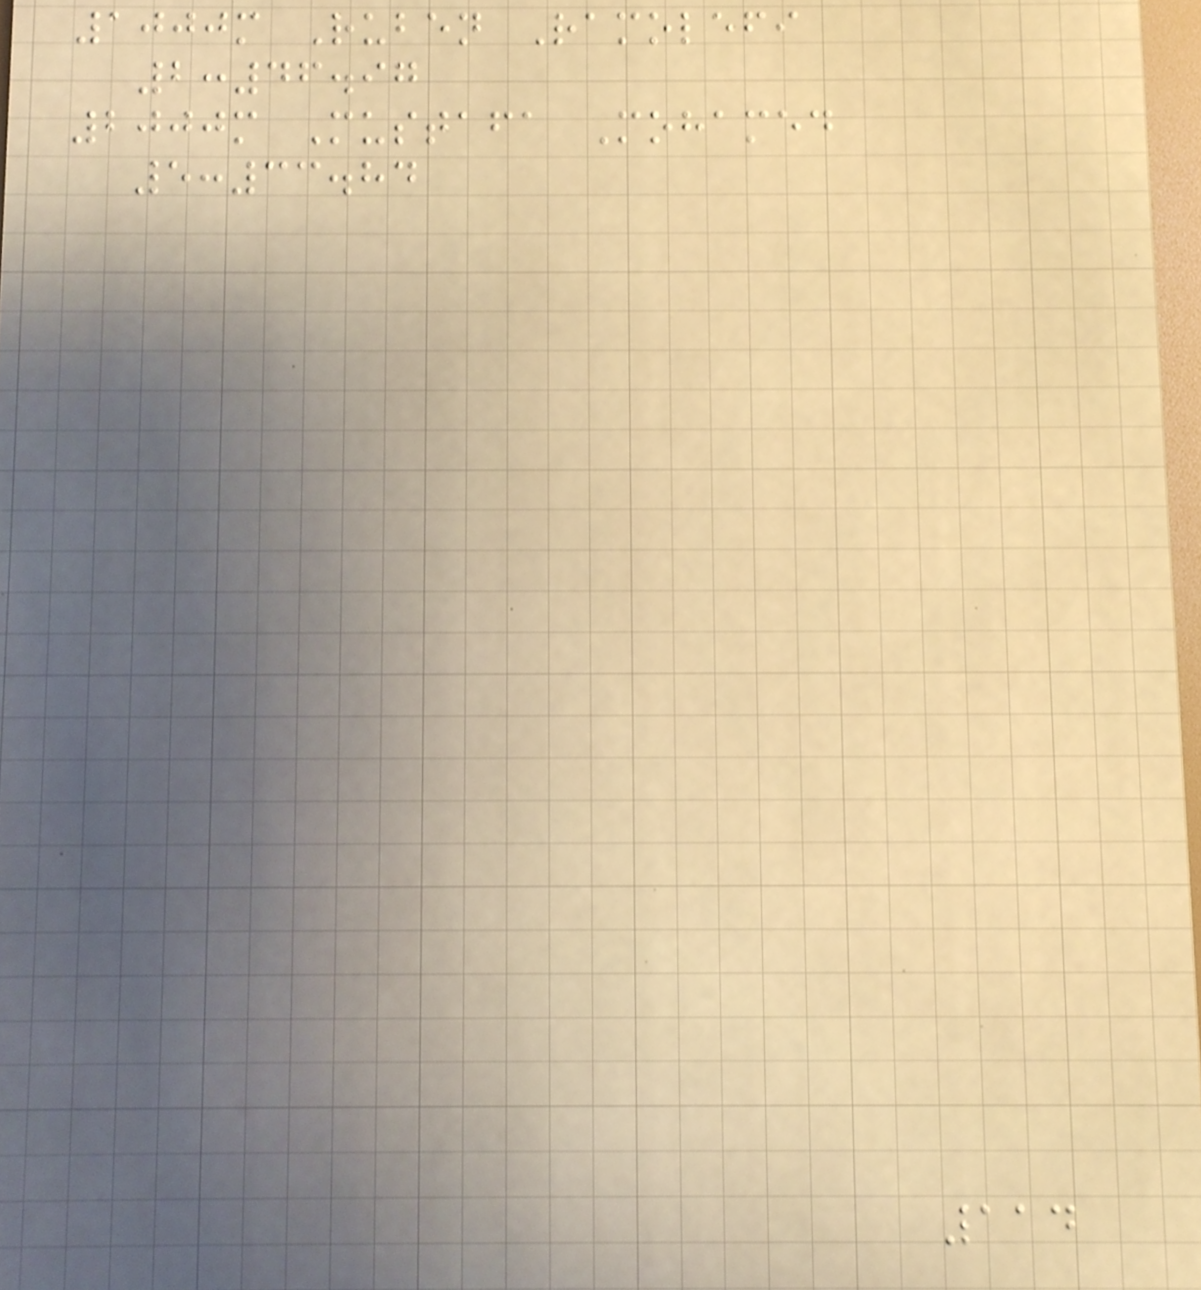1000m Ruben Ramolefi
2:46.97
2000m Mustafa Mohamed
5:33.84
114
